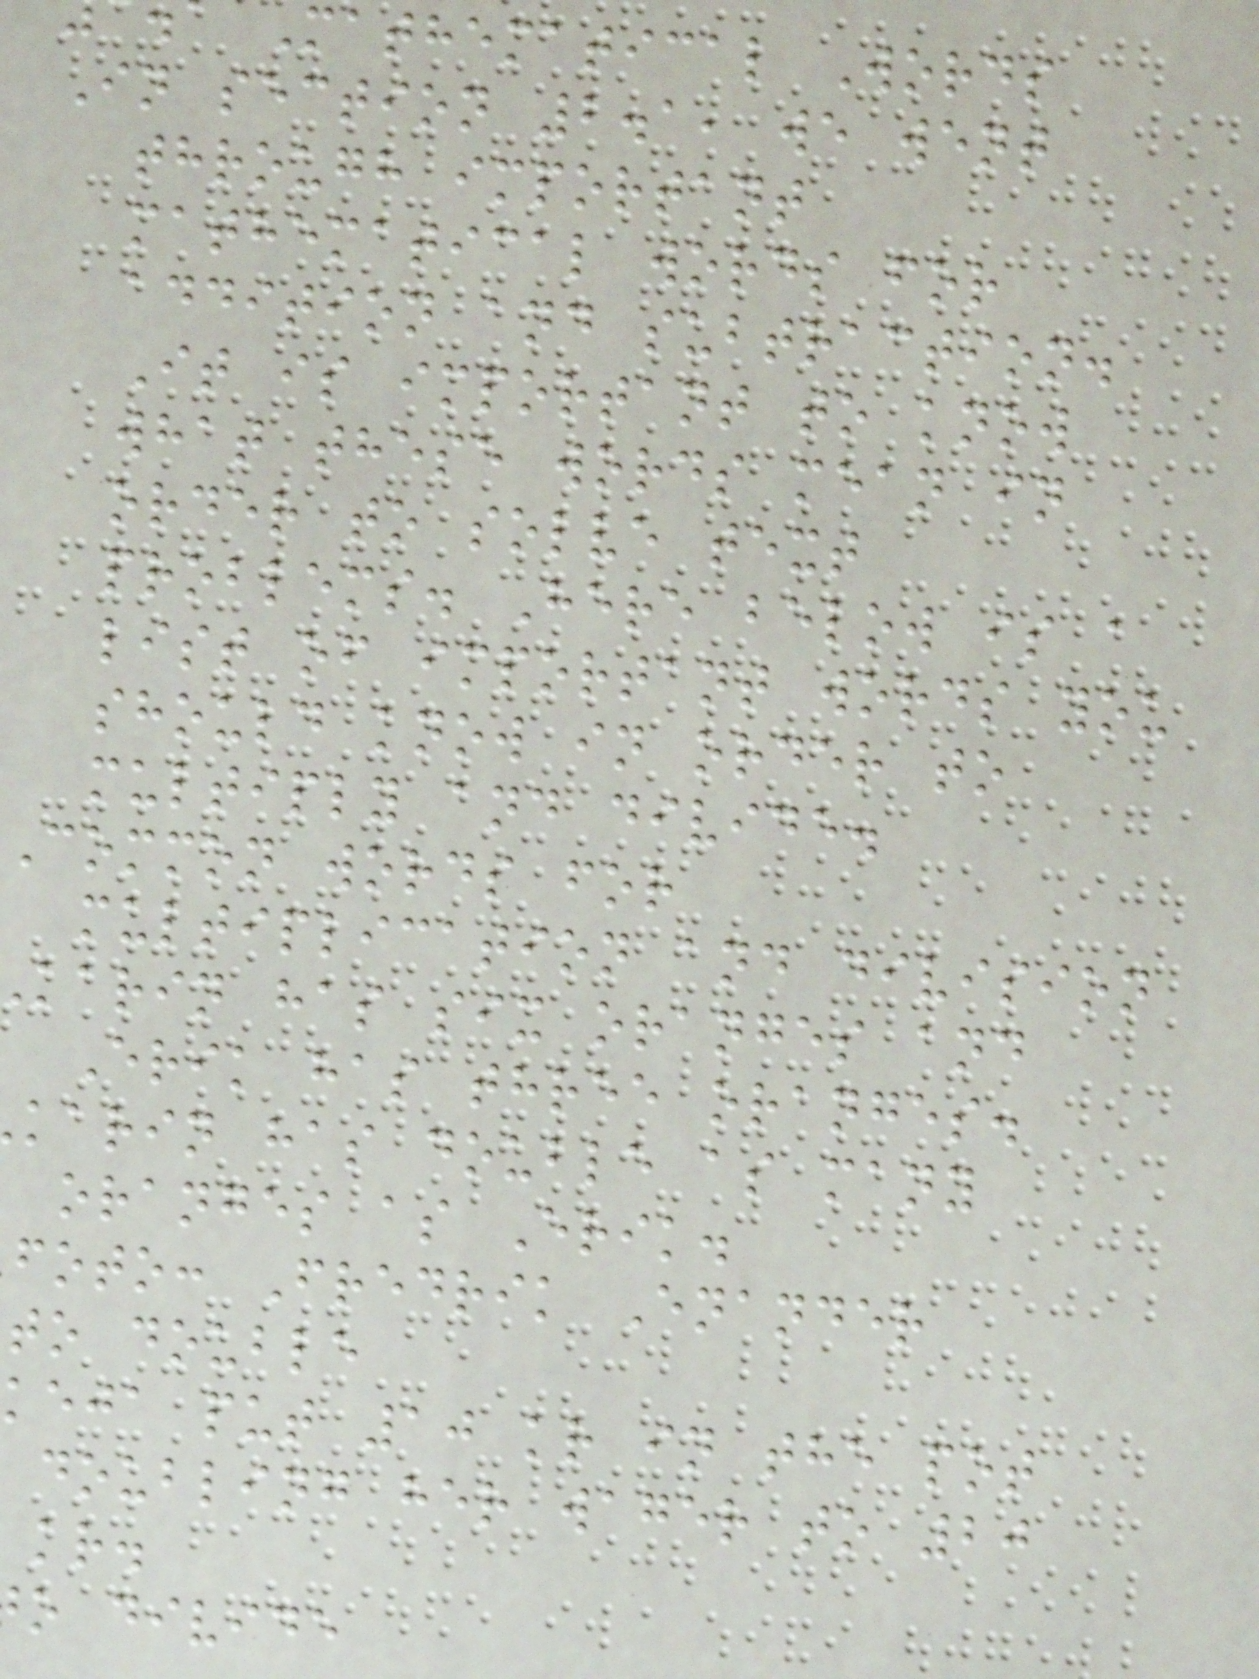Mathematical Words
In section 2.1, we went
through important
mathematical words for
addition and subtraction.
It is important to know
what these words mean in
order to solve text
problems. Here below is a
list of important words you
should know in order to
multiply and divide.
Common words for
multiplication and division
karin has six oranges and
Erik has three oranges.
karin has double as many
oranges as Erik.
foto: Fredrik Enander
to double
keja put 10 kr in the pot
doubling her wager to 20
kr.
o divide
